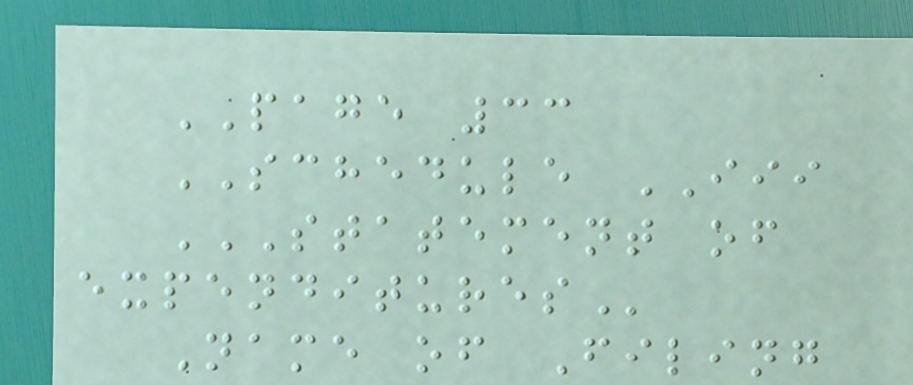PAGE 33
SCHEDULE III
STATEMENT OF
EXPENDITURES
Name of Filing
